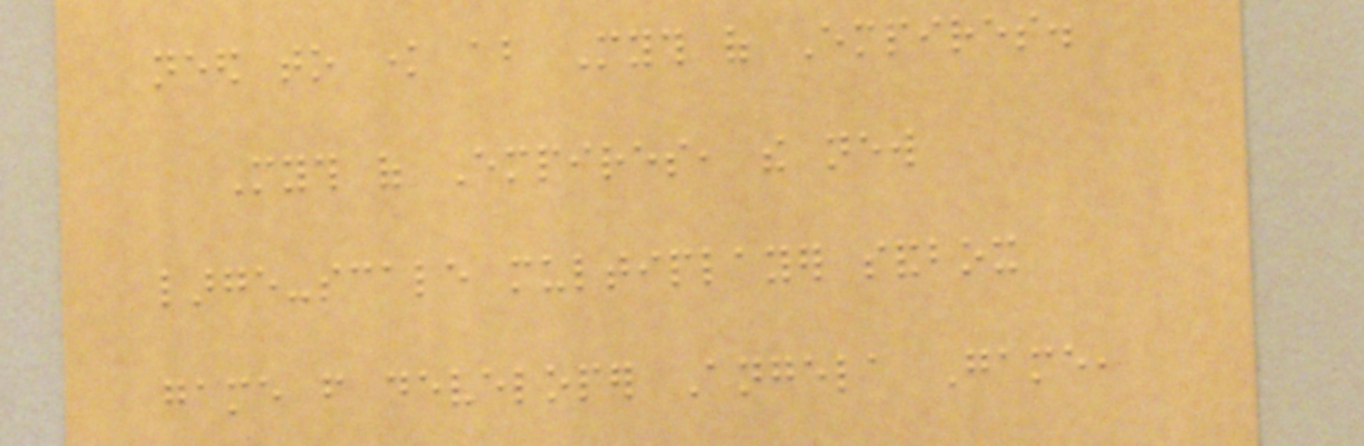need to know about Myth of Empires.
Myth of Empires, the new
large-scale multiplayer sandbox
game from developer Angela Game,
